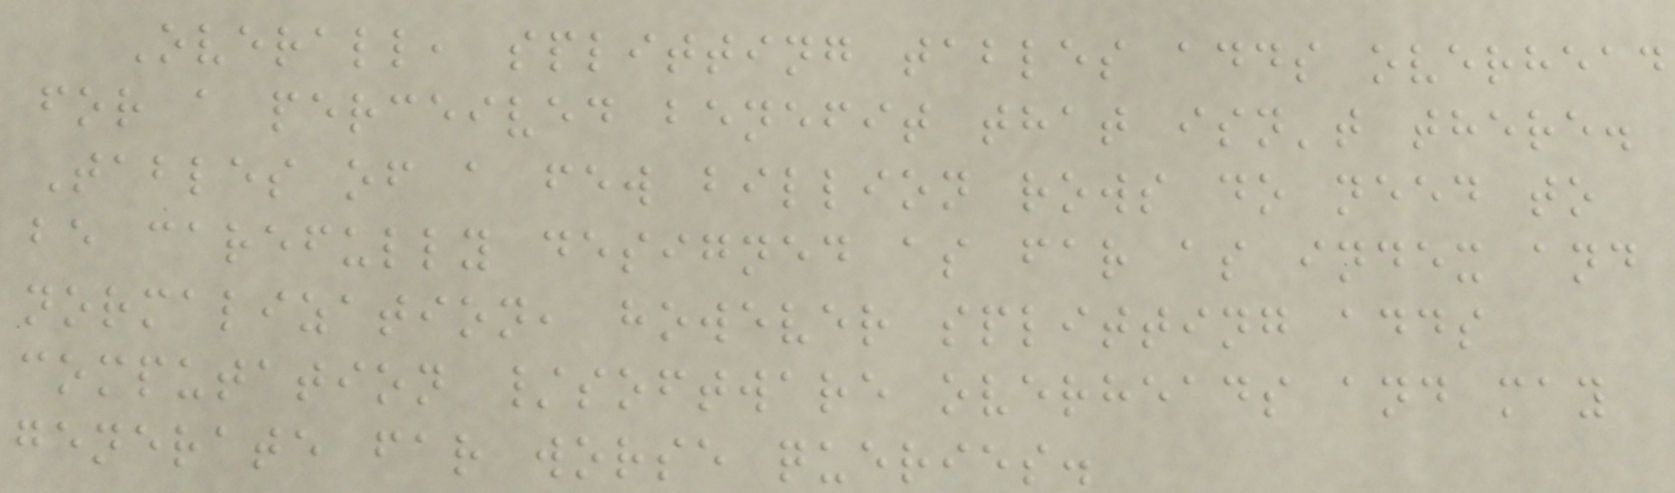Overall, splitting tables adds overhead
for a perceived benefit that isn't there.
Tables of a few billion rows do need to
be carefully designed as far as index and
normalization, however splitting adds
computation /software overheads and may
generate far worse queries.
